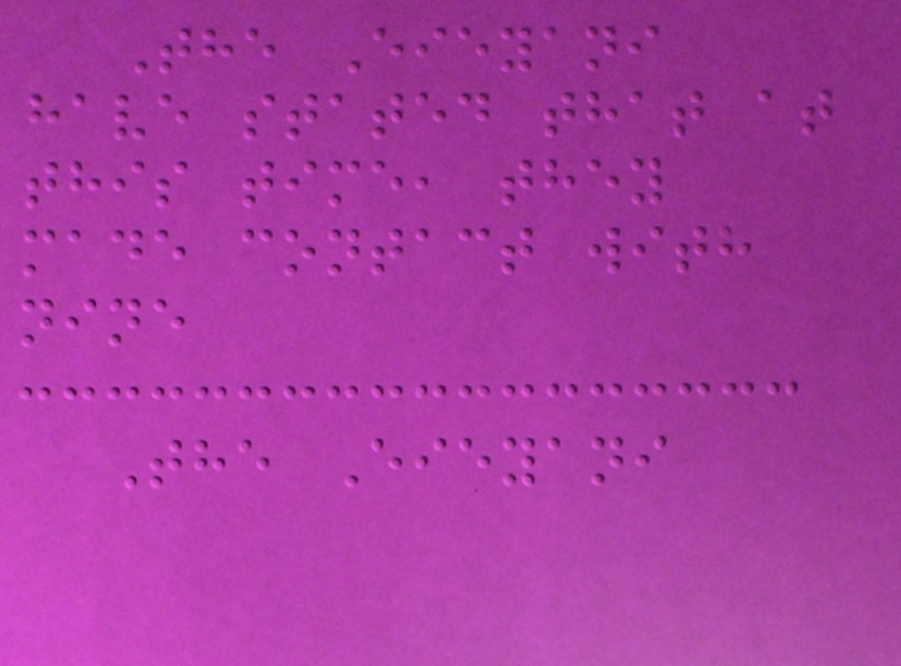The Eieyani
have stated that at
this time, they
made contact with
nine
The Eieyani
